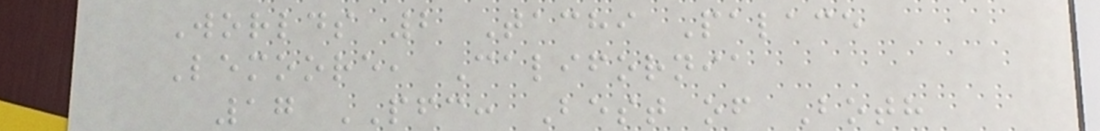Worlds 2 Tachi Palace
Lemoore, California
17 PFC: Best of Both
